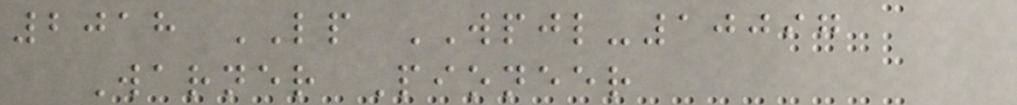2018 LP WPJL-10097
Warner Pioneer
